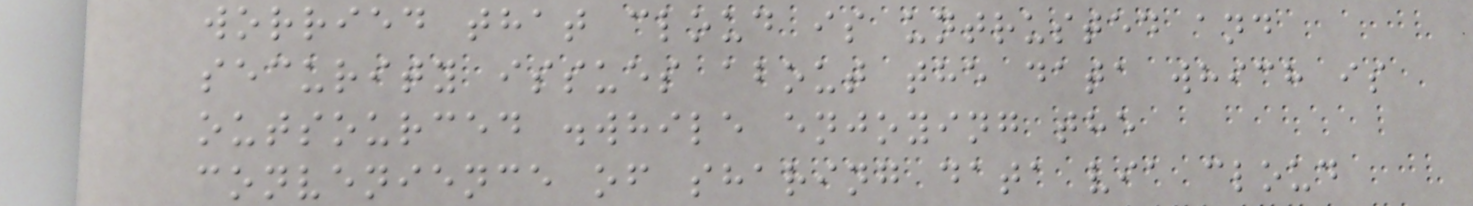worried that cloud is untrusted and
security issues about the data which is
outsourced .while enjoying the
convenience of sharing data via cloud
